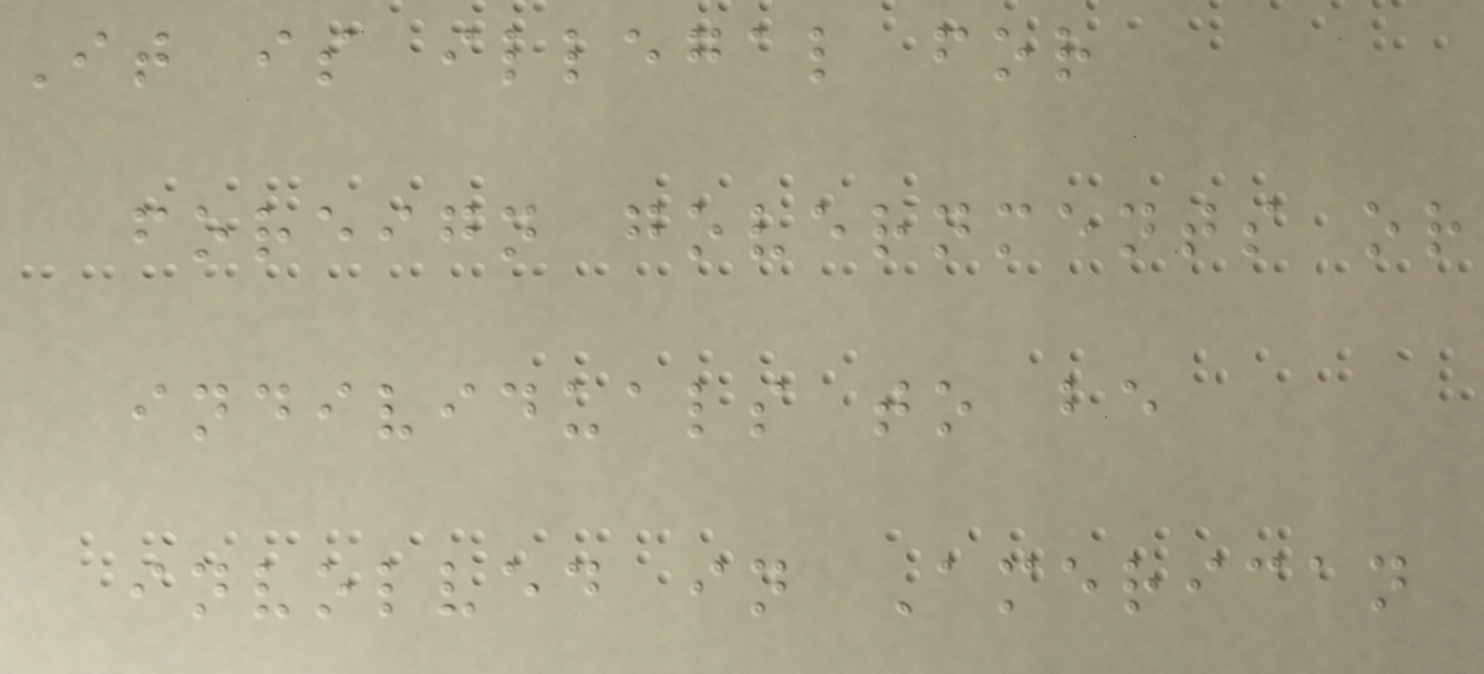It is illegal for
foreign governments or
individuals to be
involved in American
